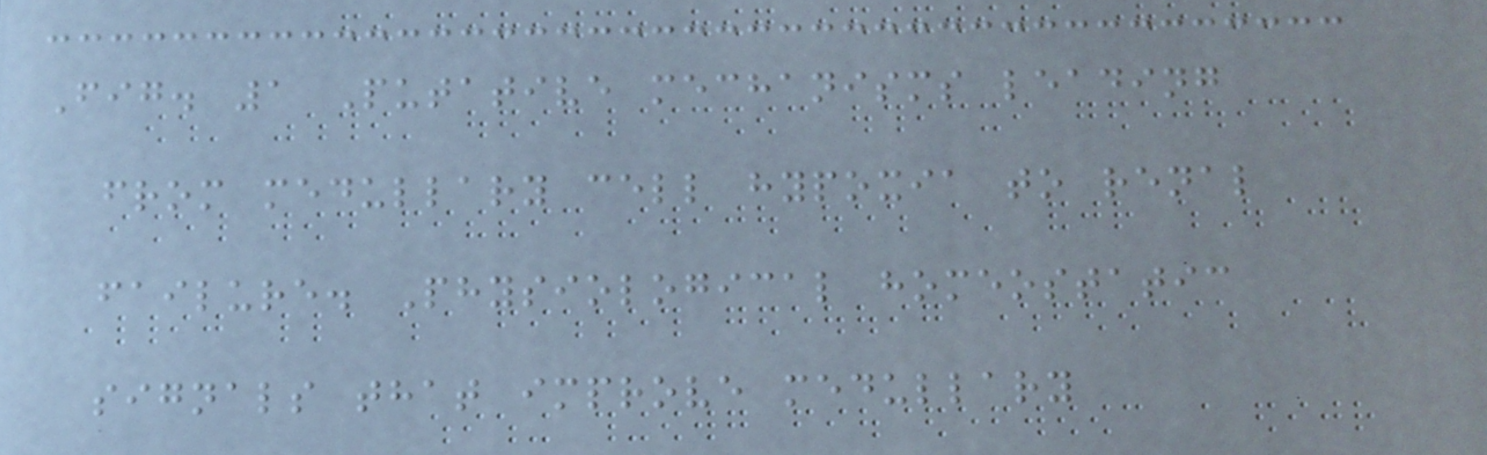Fig. 1 Putative mechanisms leading
from medullary cell hypoxia to renal
failure. Physiological homeostatic
signals that improve medullary
